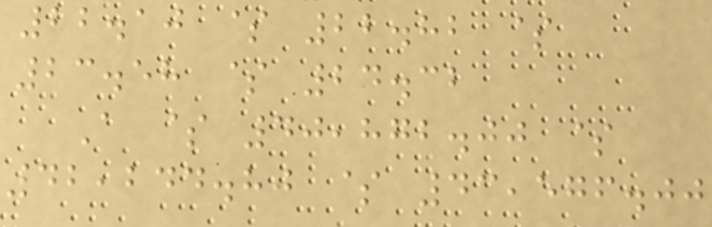22.10 $ 22.82 $
23.58 $ 24.32
A $ 40,872.00 $
42,244.80 $ 43,576.00
